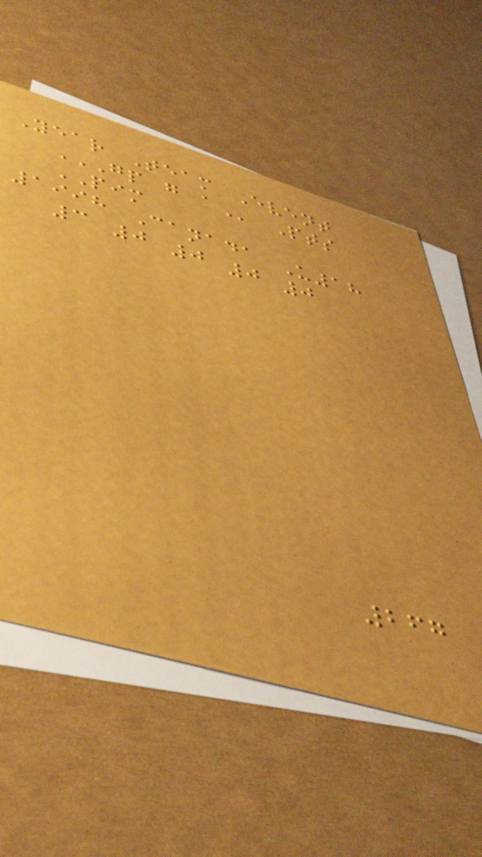Year Team Event
GP G A Pts
PIM
1998 Canada U18
3 0 0 0 0
267
